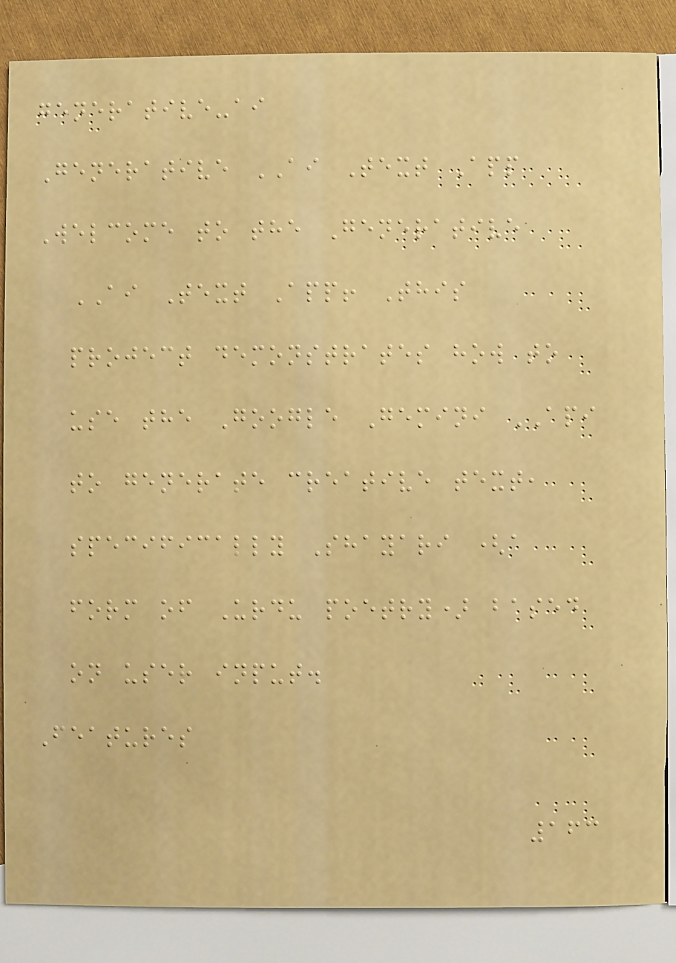generative-ai
Generative AI Text App
Welcome to the Generative
AI Text App! This
project demonstrates how to
use the Google Gemini API
to generate creative text,
specifically Shayari (a
form of Urdu poetry) based
on user input.
Features
163
